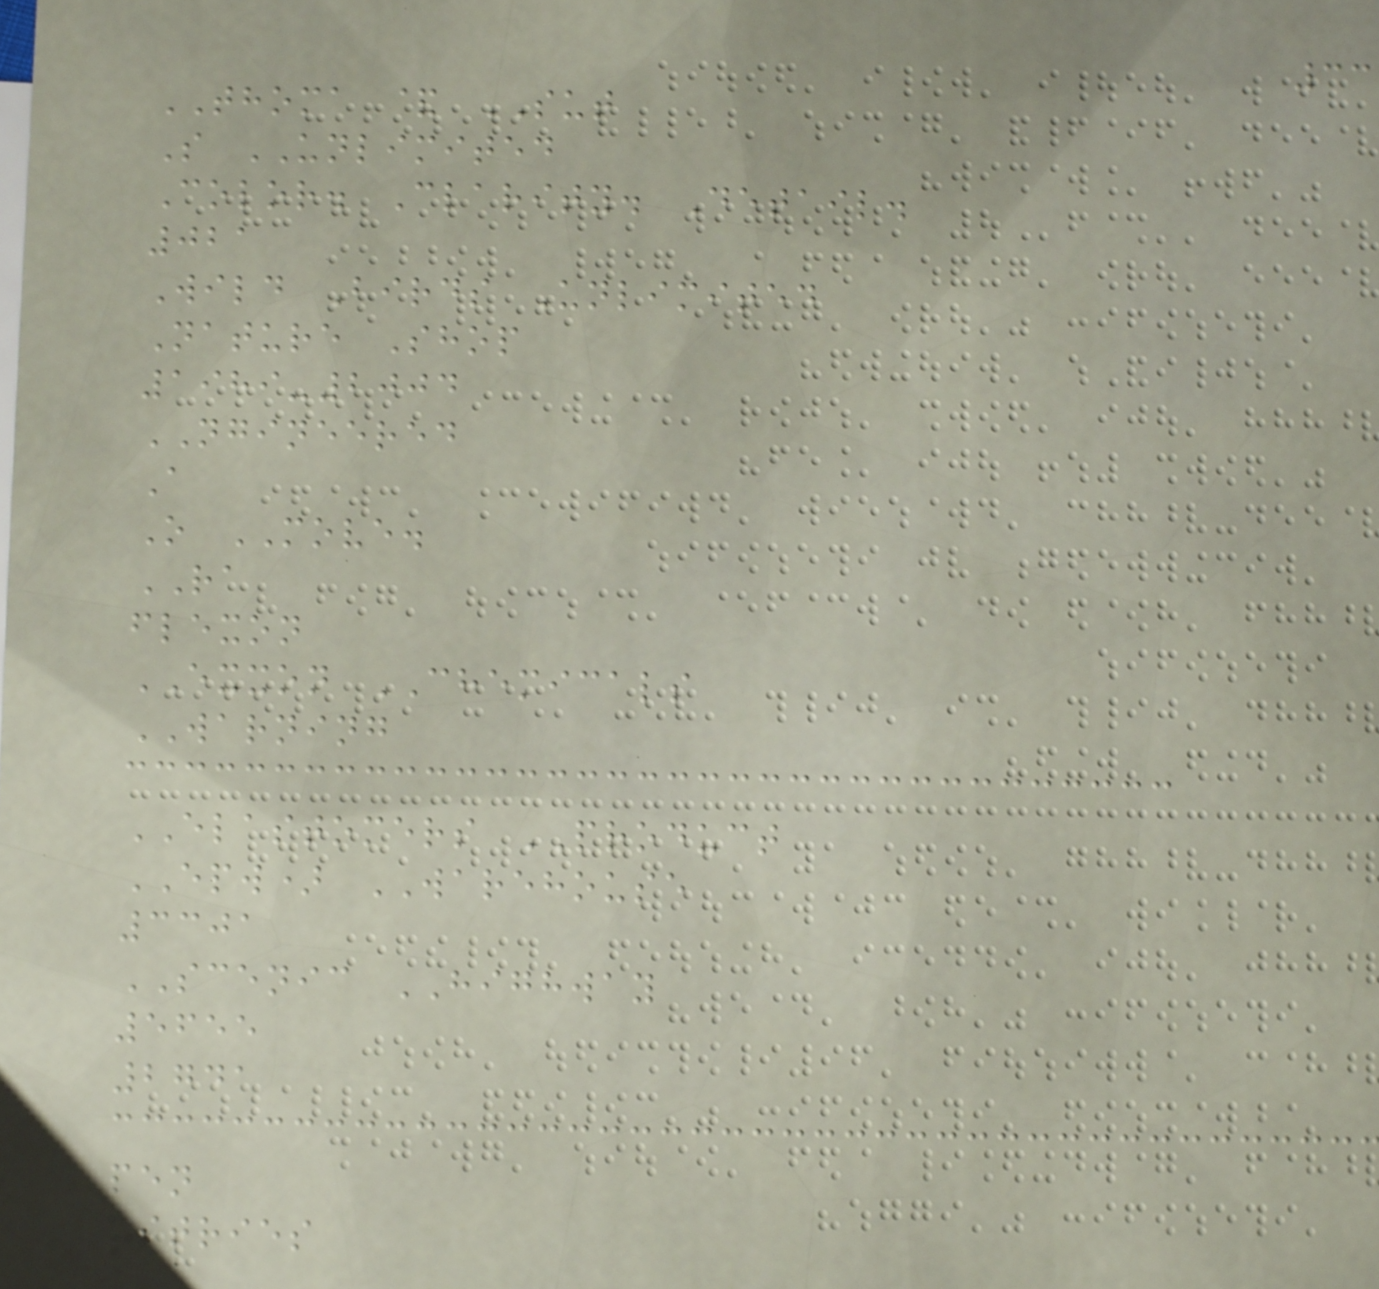33
THOMA & SUT
S UNLIMITED
Color. Clarity. Detail.
021
Wild Birds Unlimited
Nature Shop
1989-2004
NGINEERED
A
O MOVE.
RA
flexon
EXXON CHEMICALS
WARNING
ELASTOMERS PRODUCT
EPW) WAREHOUSE
3301
SCENIC HIGHWAY
5655
2741
pen
astries
